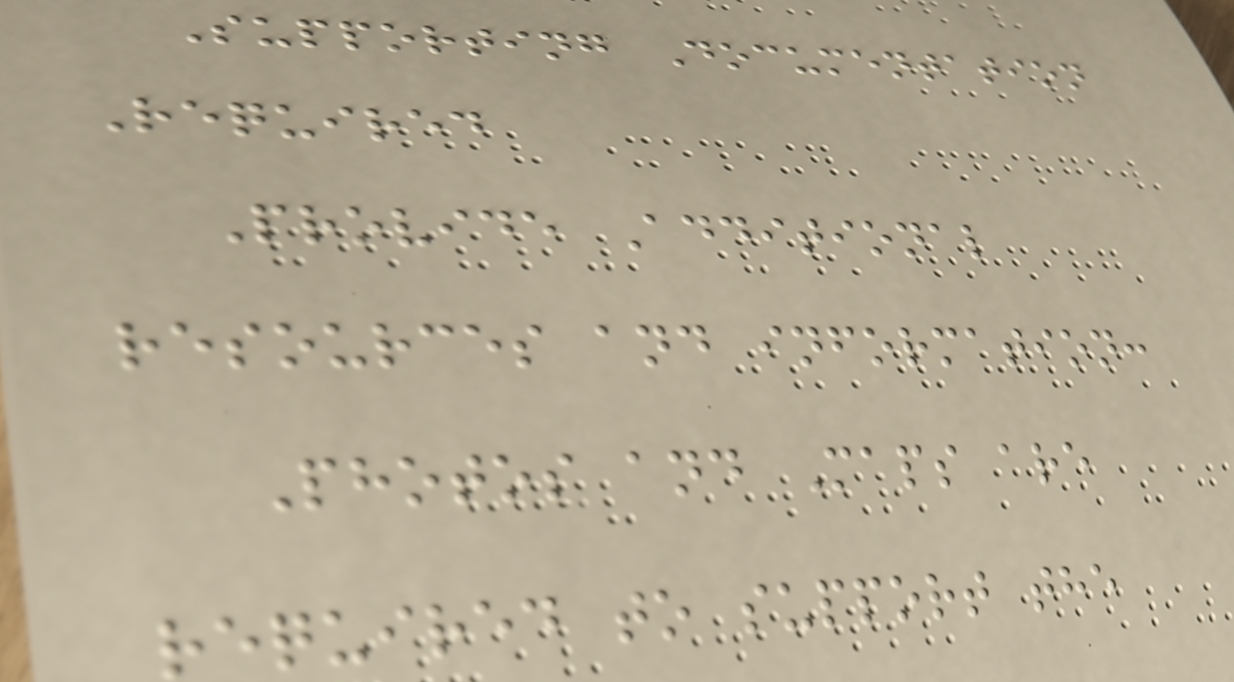Supporting Documentation
Required
Provide Additional
resources and information:
Photos and Maps are
required to support the
